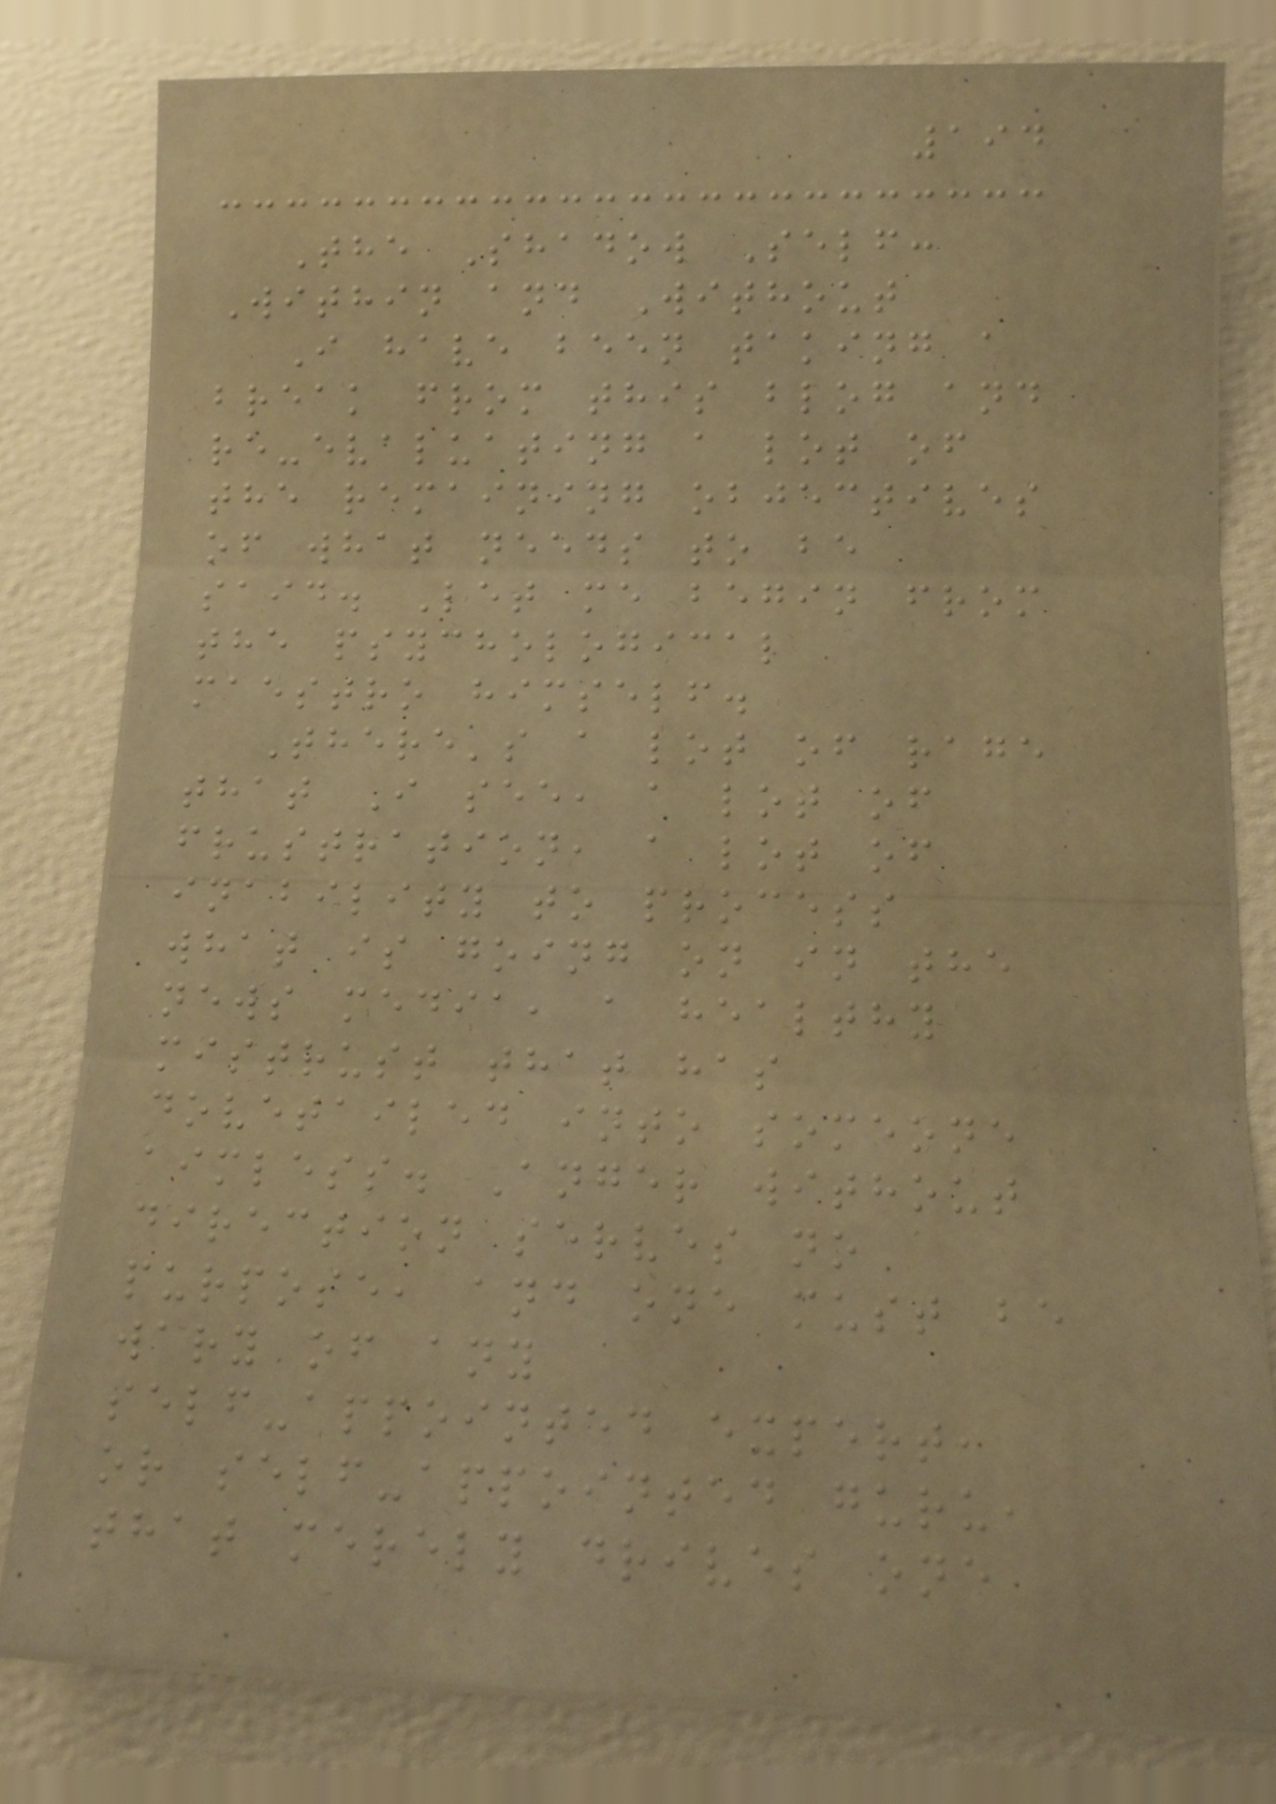194
The Shadow Self:
Within and Without
I have been taking a
break from this blog and
re-evaluating a lot of
the remaining objectives
of what needs to be
said. Let me begin from
the psychological
maestro himself.
There's a lot of rage
that I see, a lot of
frustration, a lot of
inability to process
what is going on in the
news media, a healthy
mistrust that has
dovetailed into someone
aimless. Anger without
direction serves no
purpose, and one must be
wary of any
self-appointed expert,
or self-appointed guru,
that merely drives one
